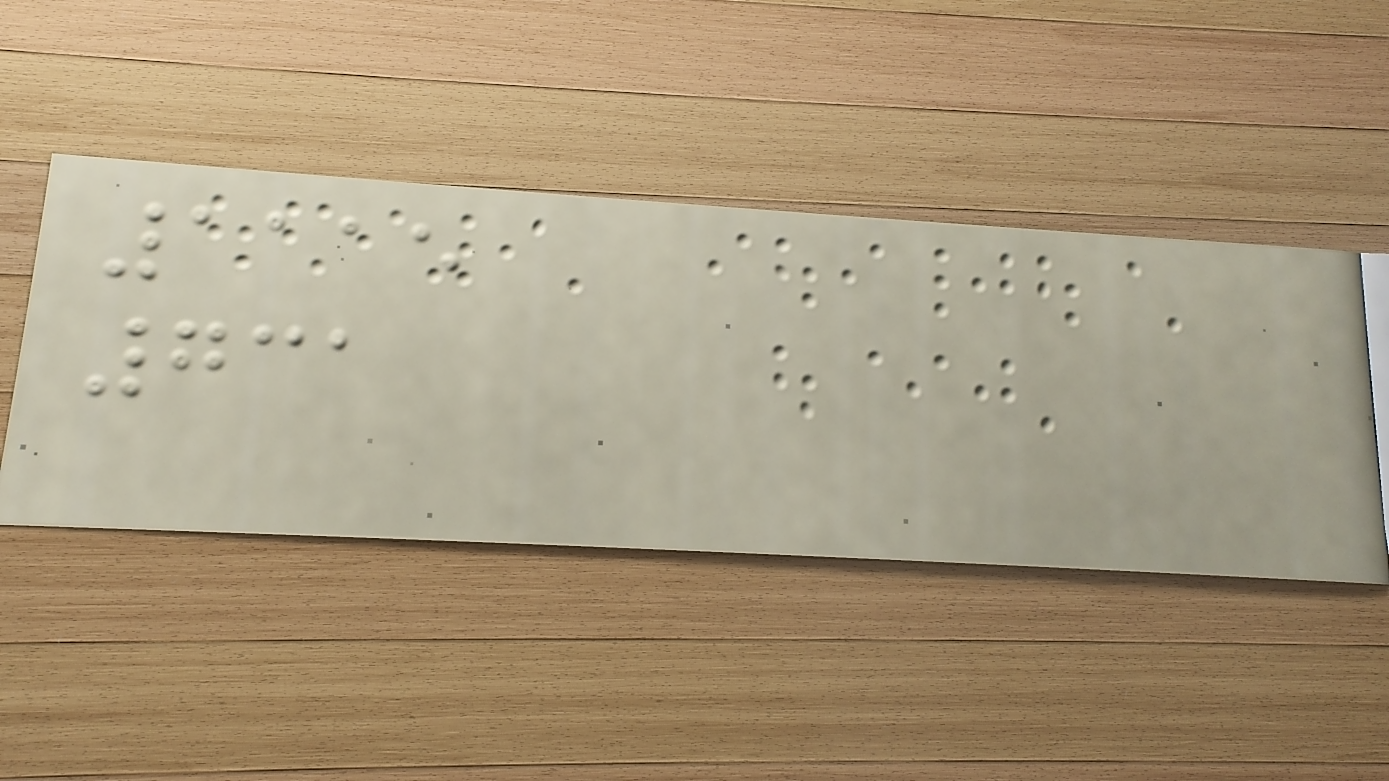1115
731
